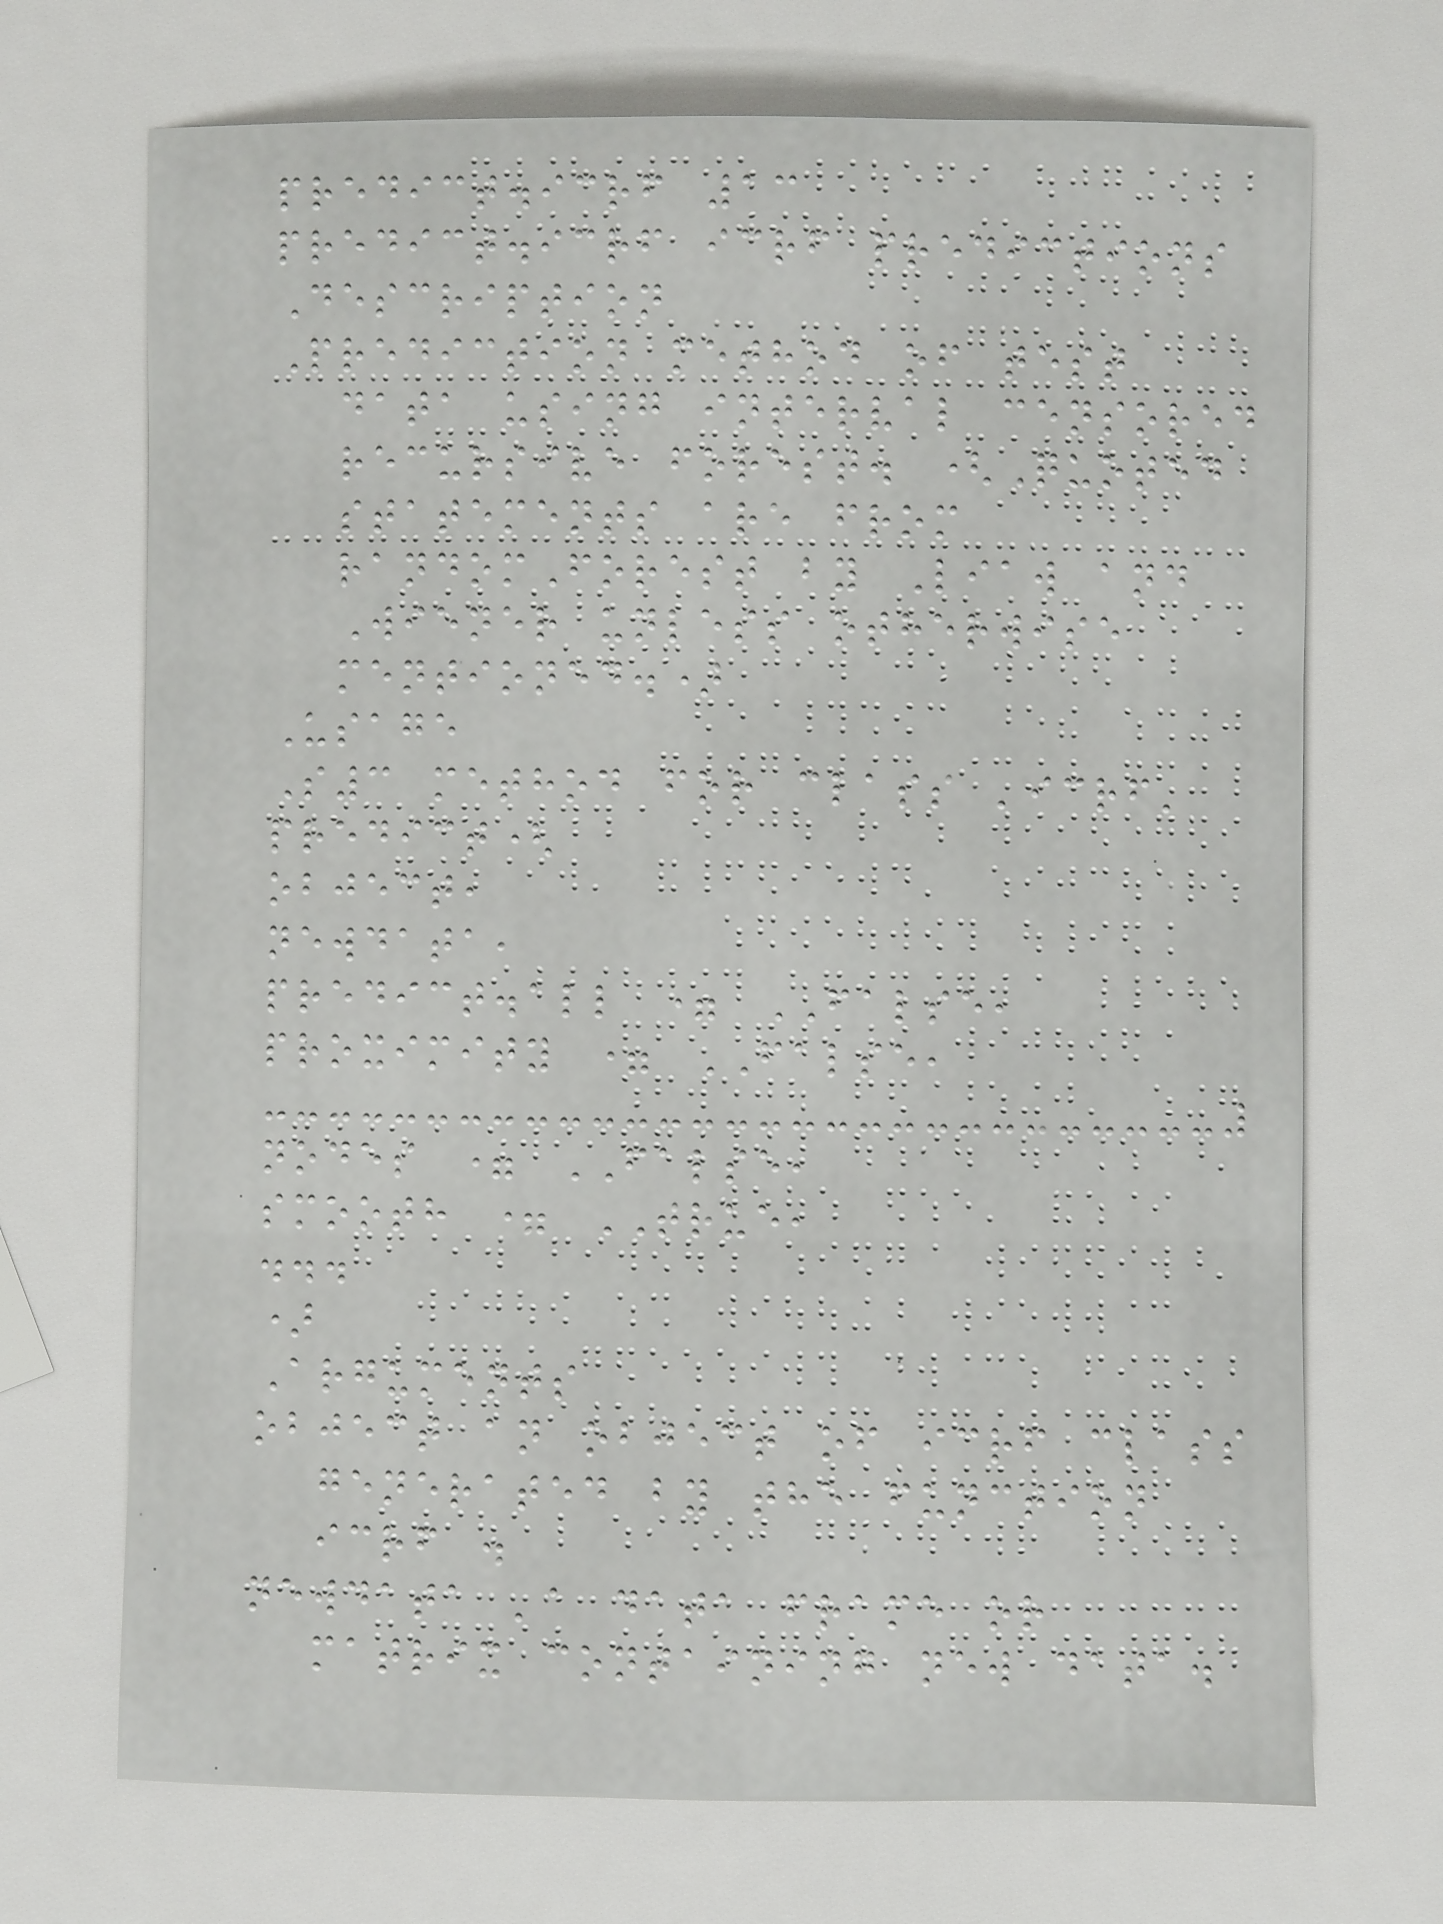predict.icrf 13
predict.icrf icrf predictions
Description
Prediction method of test
data using interval censored
recursive forest. (Quoted
statements are from
randomForest by Liaw and
Wiener unless otherwise
mentioned.)
Usage
S3 method for class 'icrf'
predict(
object,
newdata,
predict.all = FALSE,
proximity = FALSE,
nodes = FALSE,
smooth = TRUE,
...
)
Arguments
object an object of icrf class
generated by the function
icrf .
newdata 'a data frame or
matrix containing new data.
